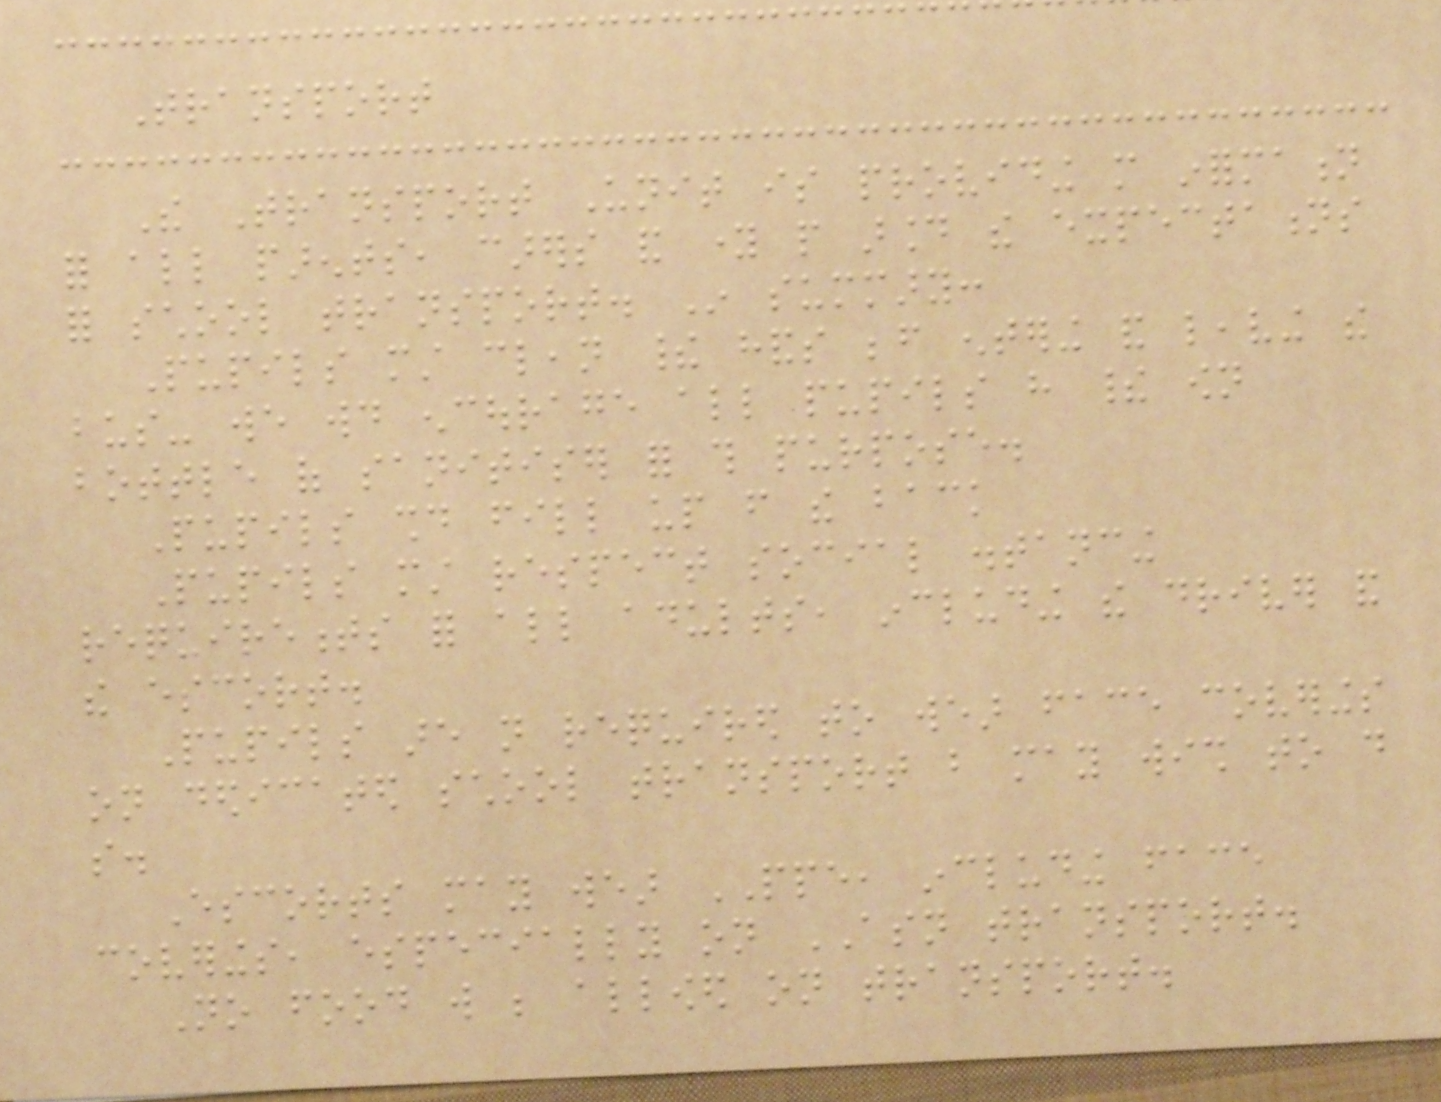Transport
The Transport Unit is providing more information
for all parents, carers and young people around the expectations
for school transport. In summary:
Pupils must clean their hands before entering and leaving the
bus- we would encourage all pupils have their own
bottle of sanitiser for this purpose.
Pupils should fill up from the back
Pupils must respect social distancing
requirements for all adults, including the driver and
the escort.
Pupils are not required to wear face coverings
on dedicated school transport but may wish to do
so.
Escorts may wear PPE, including face
coverings, especially on ASN transport.
No food will be allowed on transport.
